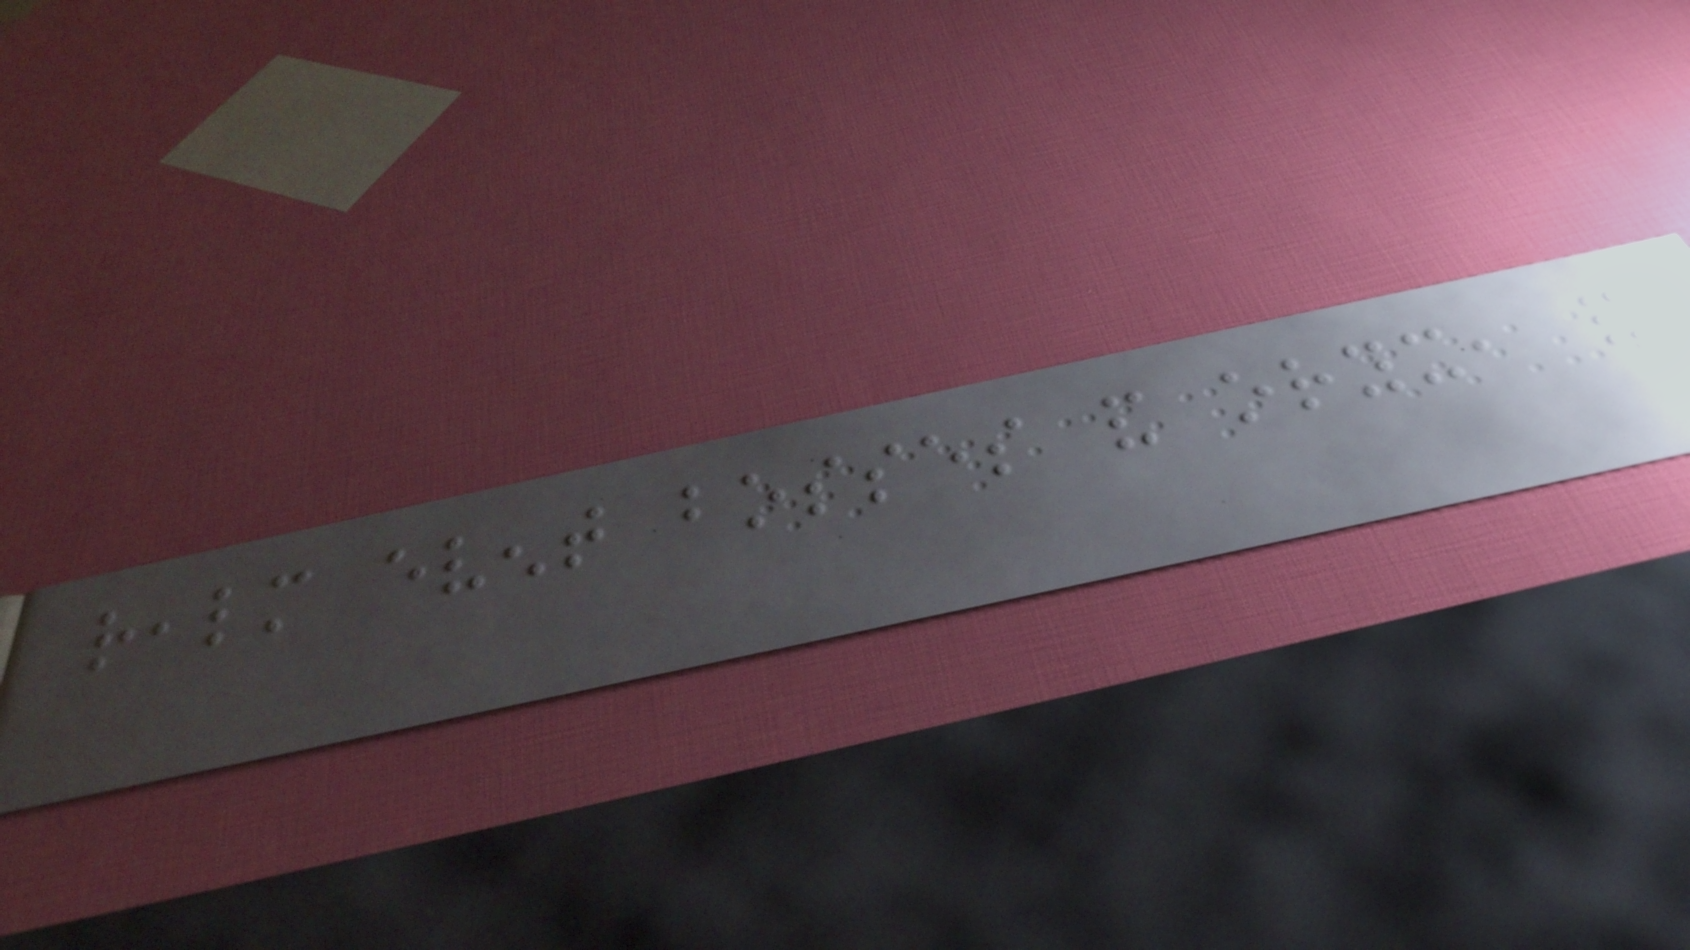realm event bosses and oryx, and
